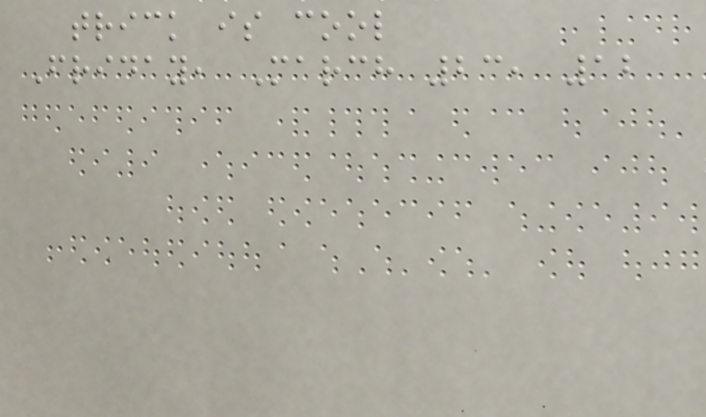trick is cool
Friday, March 23, 12
